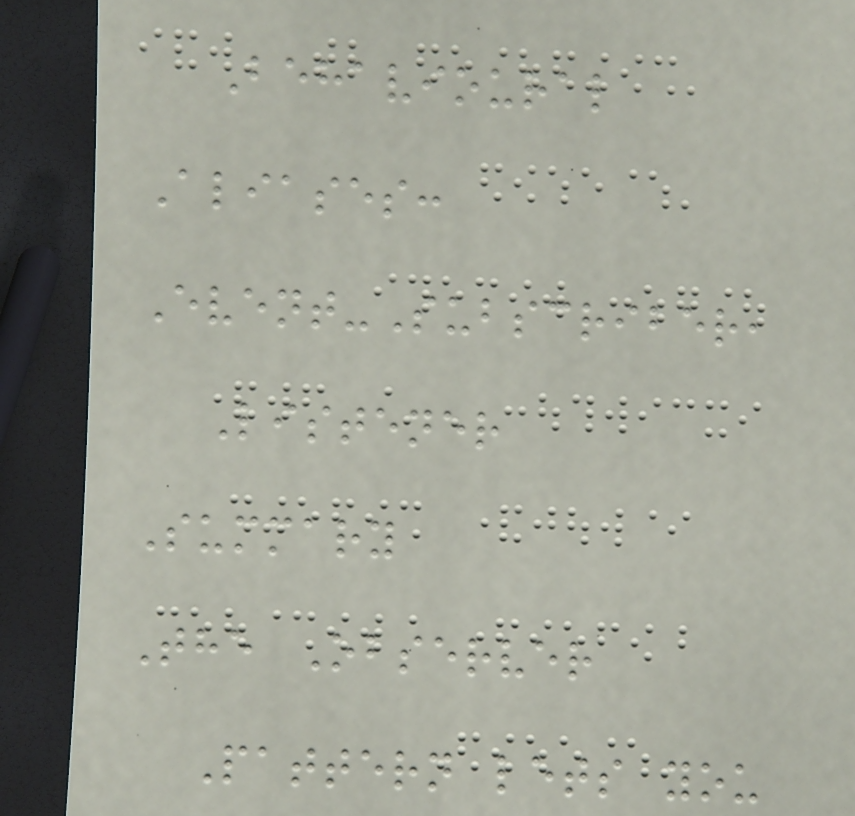Behavioural
Aliases:
Event-Subscriber,
Listener
Summary
The Observer
Pattern lets you
